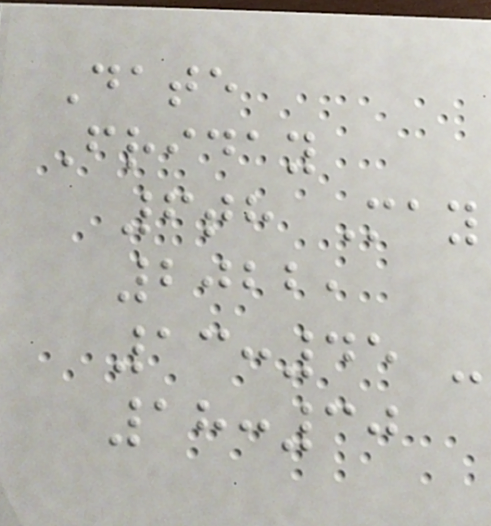Date
Friday
6th May
2022,
13:45 -
18:30
